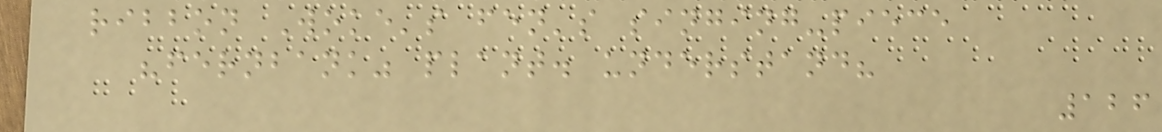ribbon Woke's fen's singing-piece
"fernbank" plant. understand?
126
